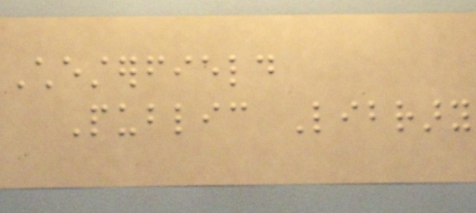Chesterfield
Public Library
